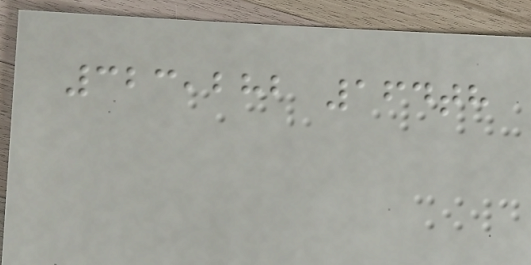323,282 164th
